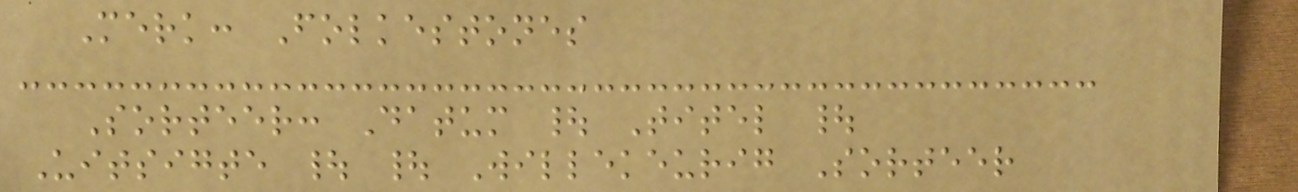Merk: Folkestones
Sorteer: Datum | Titel |
Uitsigte | | Willekeurig Sorteer
